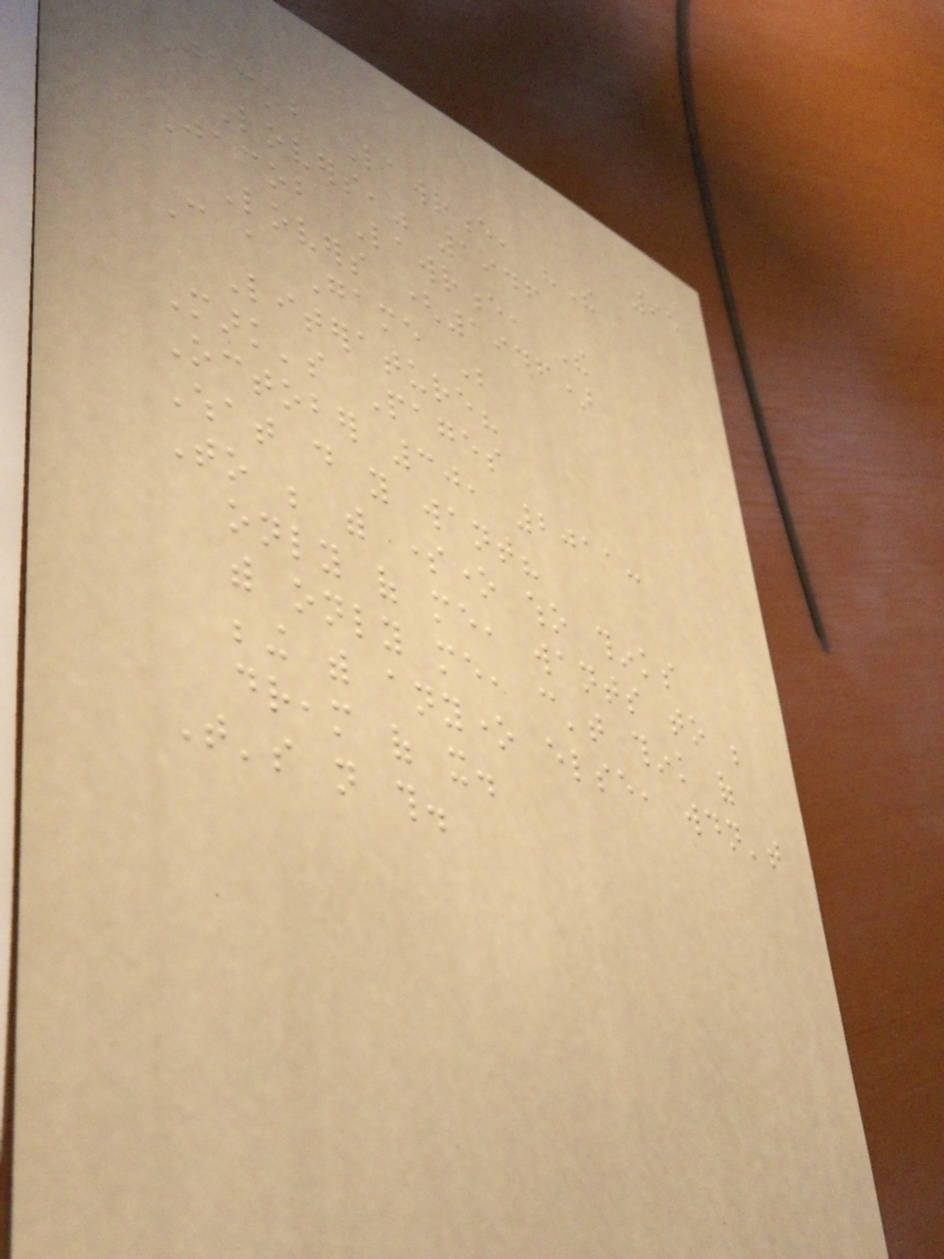95
Jacob Lawrence, "The
Lovers," 1946
Jacob Lawrence, The
Lovers (1946)
Can a Game Be
Literature?
Mark's Pages
October 30, 2011:
What do you want?
To be with someone who thinks
only of me, wants to be
with only me, can't think of
being with anyone else, wouldn't
dream of it.
That's not this.
